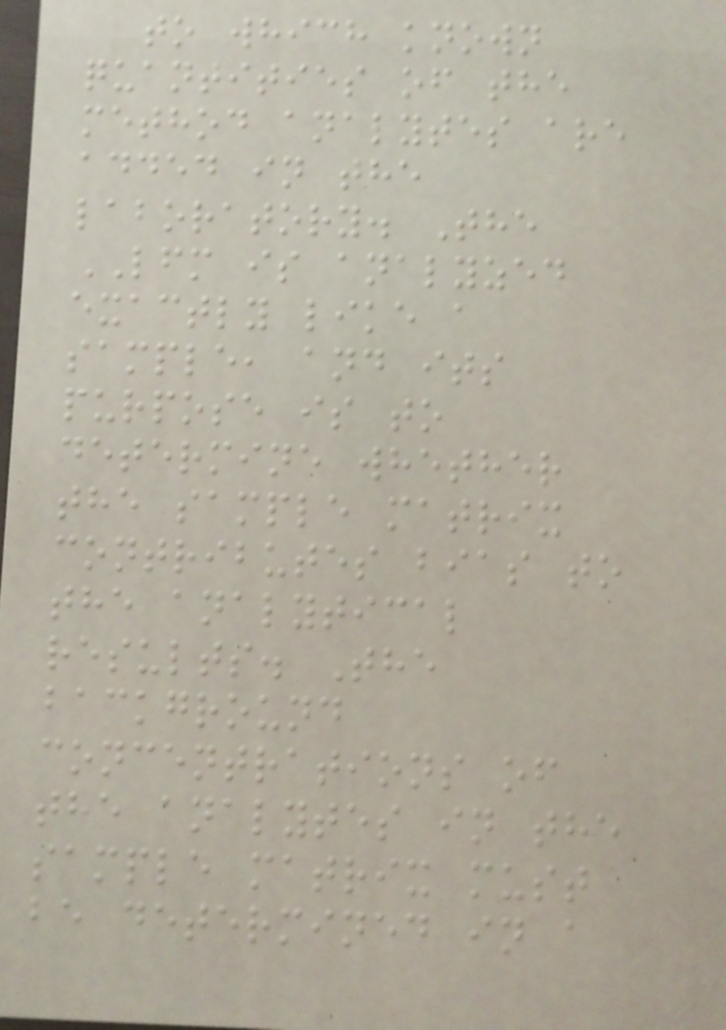to which known
quantities of the
method analytes are
added in the
laboratory. The
LFM is analyzed
exactly like a
sample, and its
purpose is to
determine whether
the sample matrix
contributes bias to
the analytical
results. The
background
concentrations of
the analytes in the
sample matrix must
be determined in a
